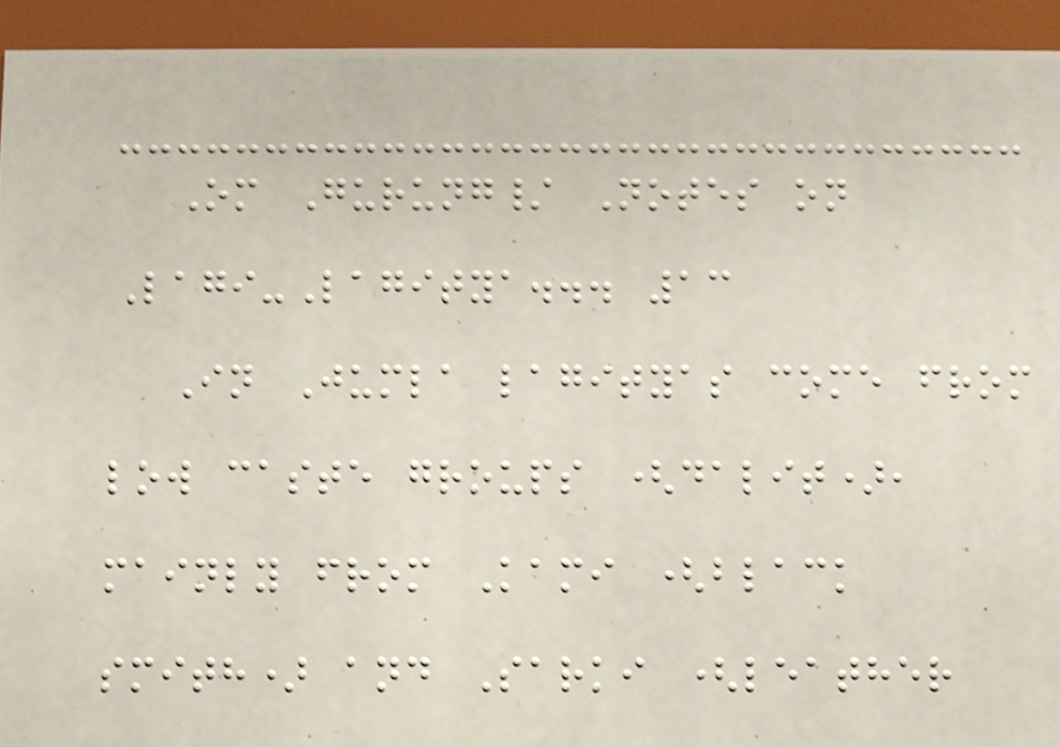Om Gurung/ Notes on
Lagi-Lagitya... 13
In Jumla lagityas come from
low caste groups (dalit),
mainly from Kami (black
smith) and Sarki (leather
